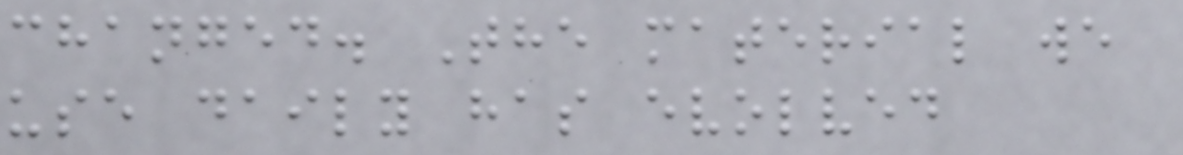changed. The material we
use daily has evolved
